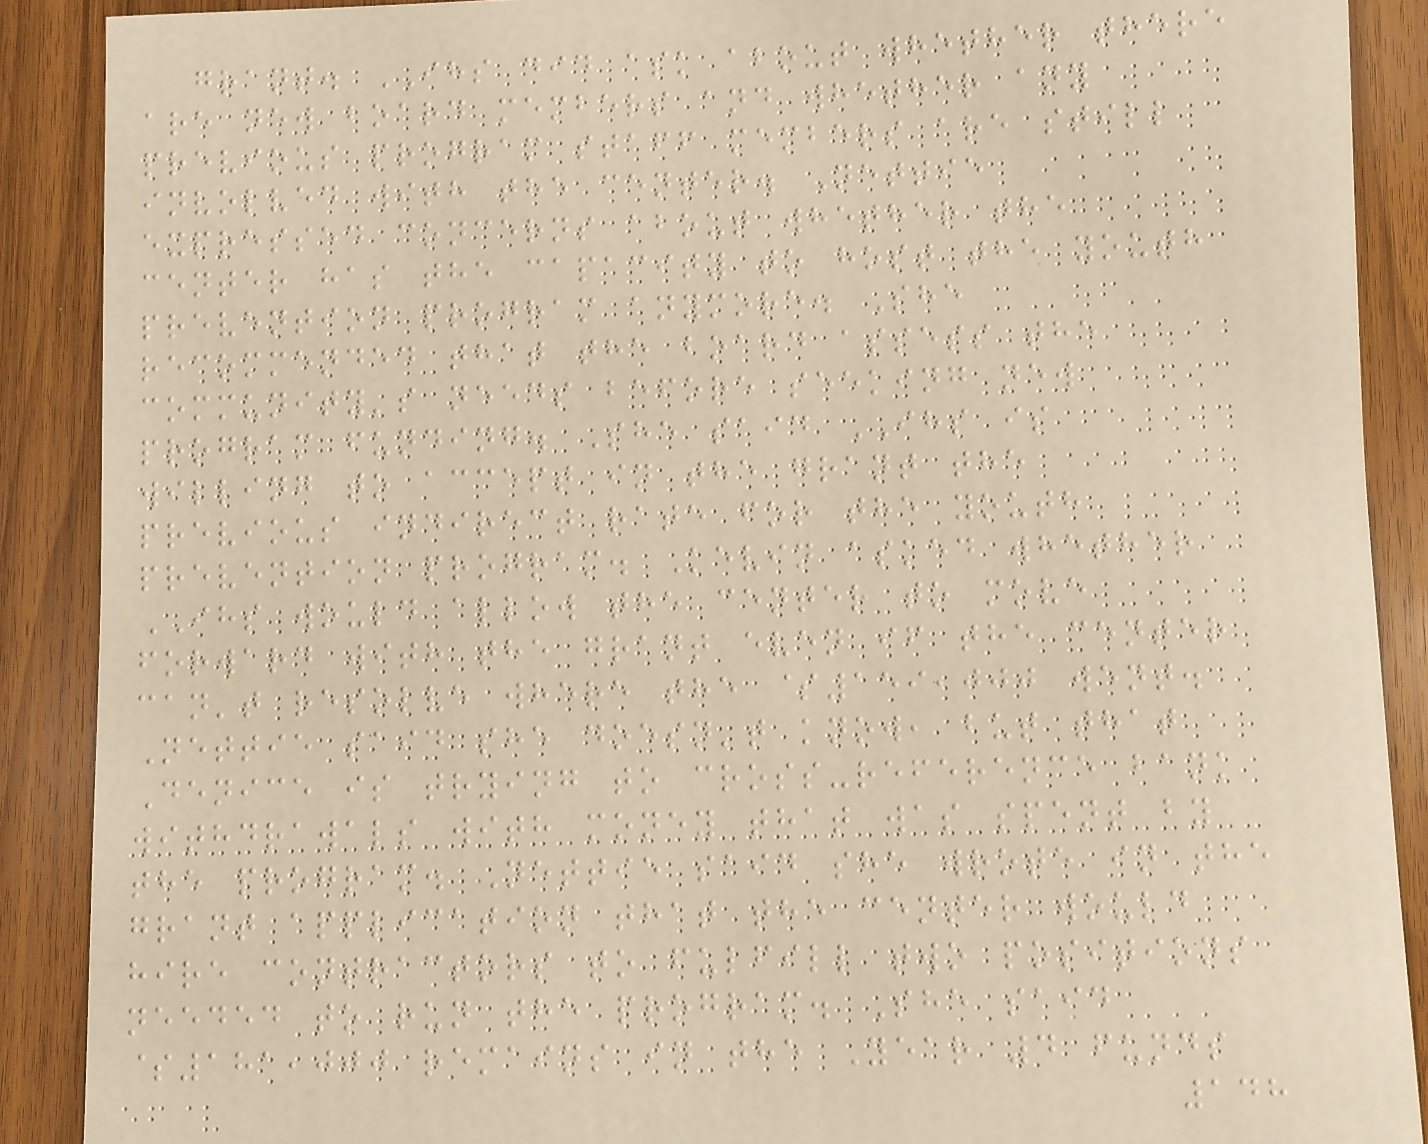grant. IHS did ask about whether there
are new board members and whether any
previous program staff members are still
involved with the center. Nettie
expressed concerns about whether the
center has the capacity to host the youth
prevention program anymore. She
recommended that the board assess the
community's needs before seeking new
program funding. She said IHS is
willing to accept in the grant the
previous indirect rate for the youth
prevention program. Kevin asked whether
IHS would allow the center to move
forward with the grant even if the center
can't resolve where the $159,000 went.
Nettie said she doesn't know, but that
Denice is trying to cross-reference bank
withdrawals with money that was spent by
the program. Nettie said she wrote in the
grant application that the center would
hire contractors to fulfill two positions
needed to run the program. She said
$181,000 remains in the Year 4 funds
148
